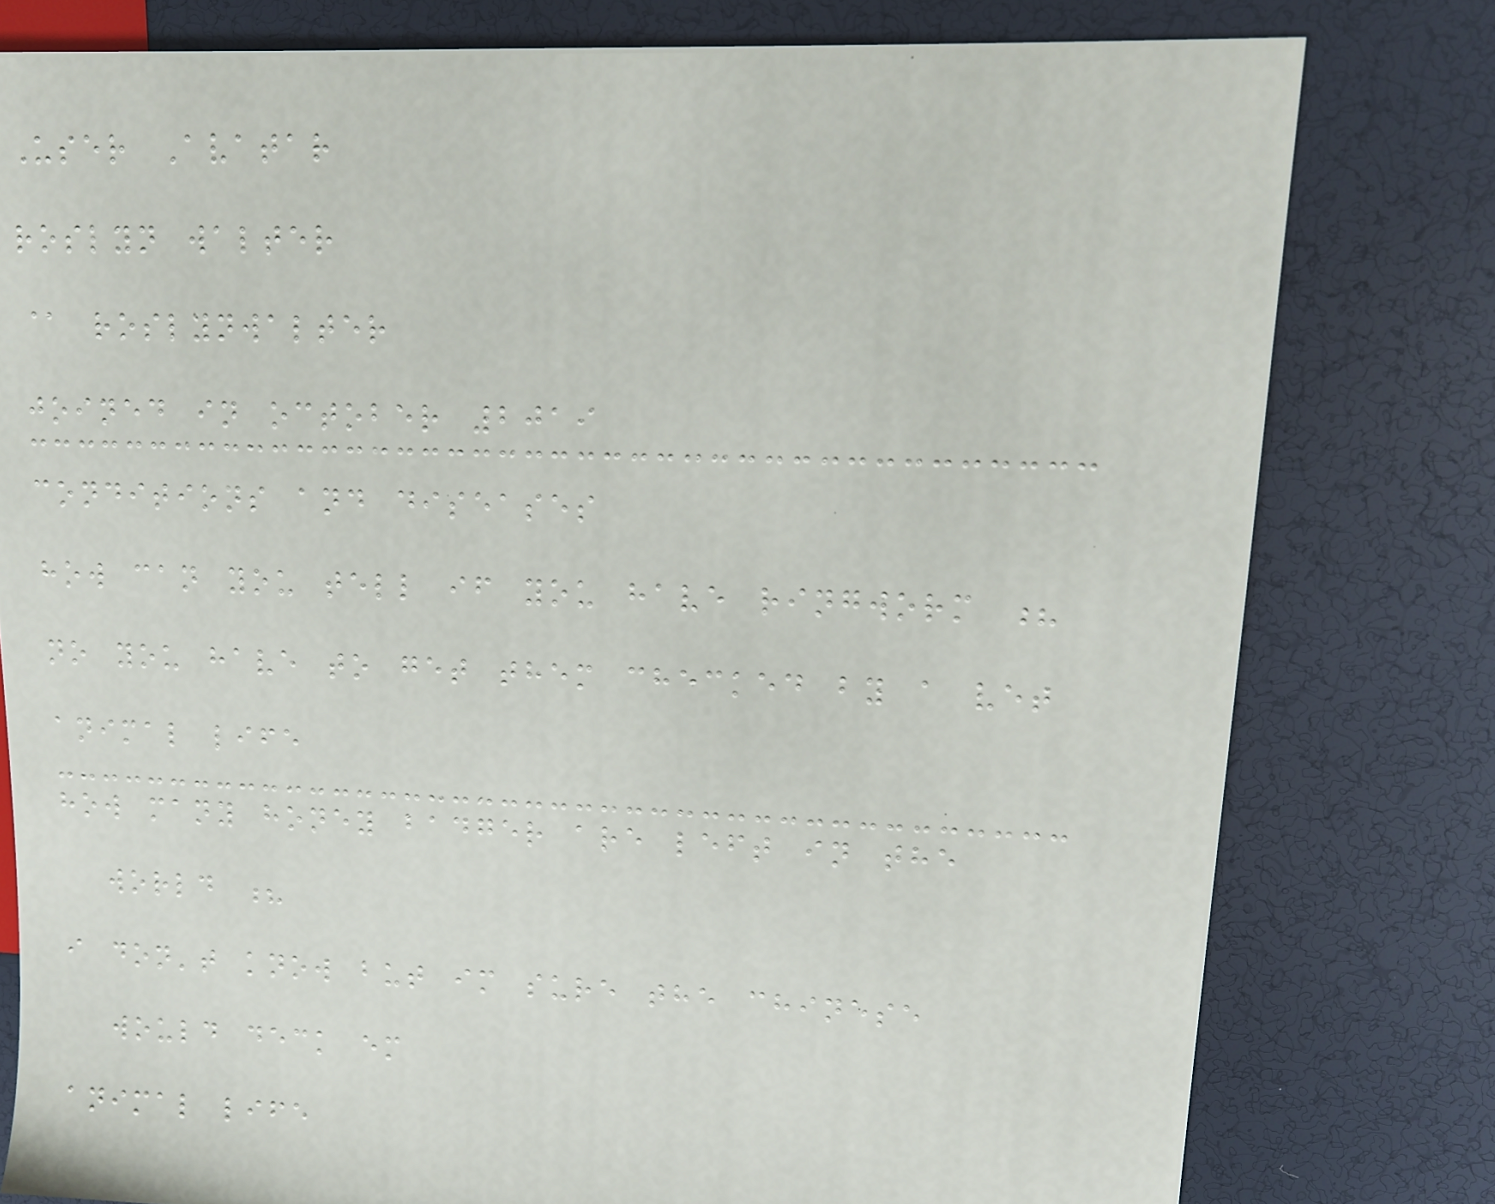User Avatar
roslyn walter
@ roslynwalter
joined in october 2019
conditions and diseases
how can you tell if you have ringworm ?
no you have to get them checked by a vet
animal life
how many honey badger are left in the
world ?
i don't know but im sure the chinese
would deck em
animal life
